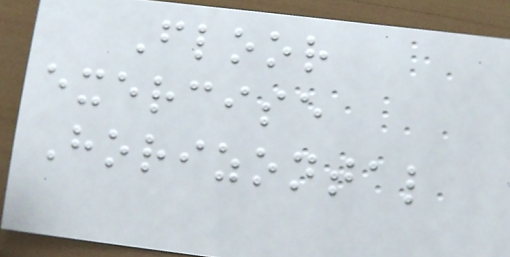Floor
exercise
Horizontal
